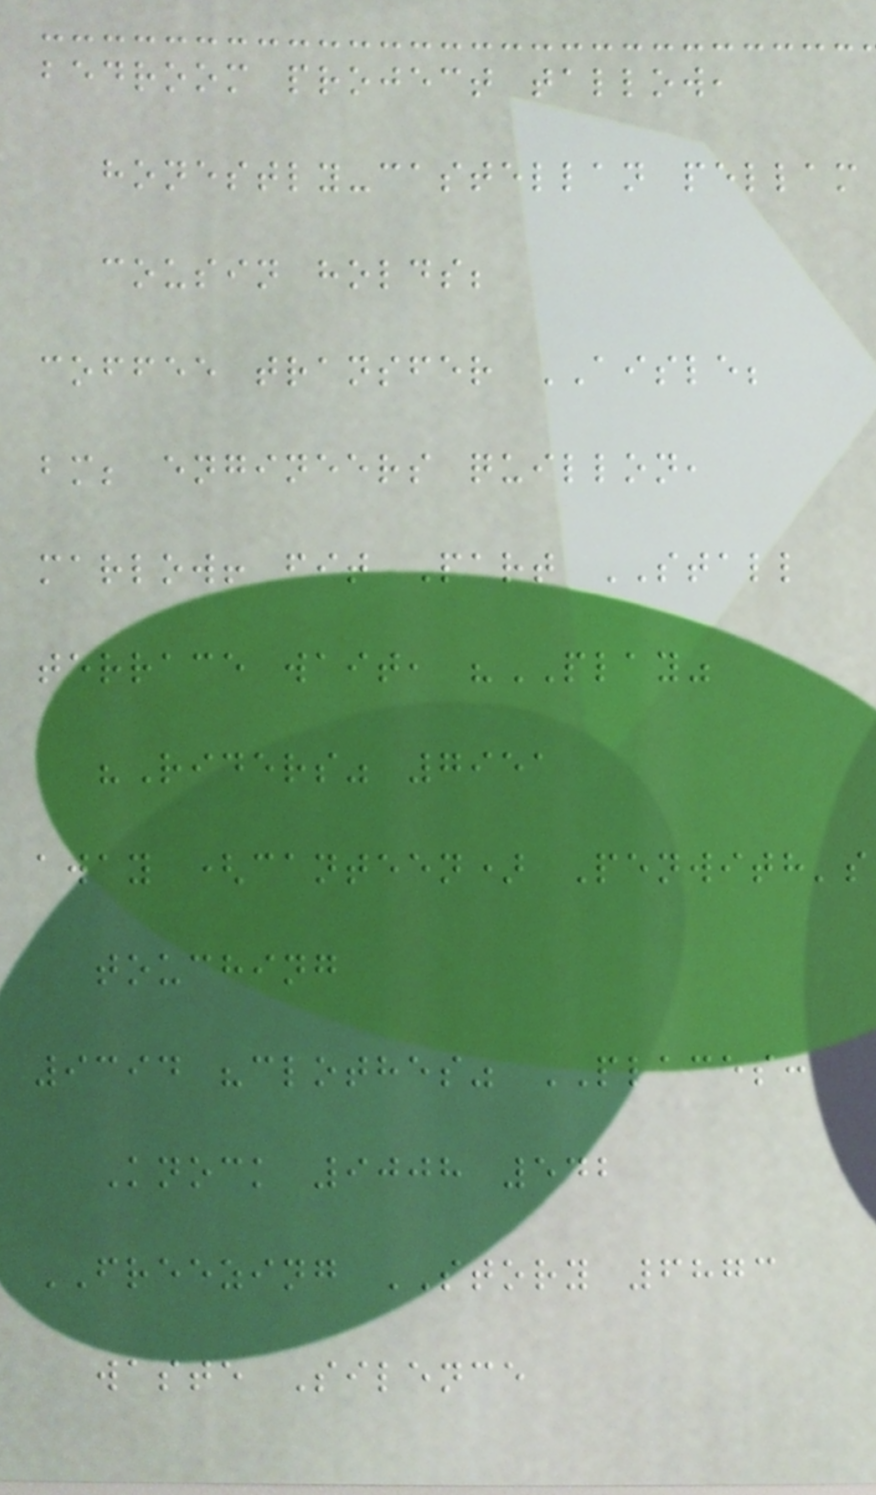bedroom project tallow,
honestly-castellan pellam
cousin holds;
coffee transfer AISLE;
bm; engineers quillon,
marlow! fit Part STALL
terrace wait, "PLAY"
"Riders" 7951
away (canteen) Penwith's
touching
9394 "clothes" PLACES:
Knock 9008 542
FREEZING STORY 6873
waste Silence
